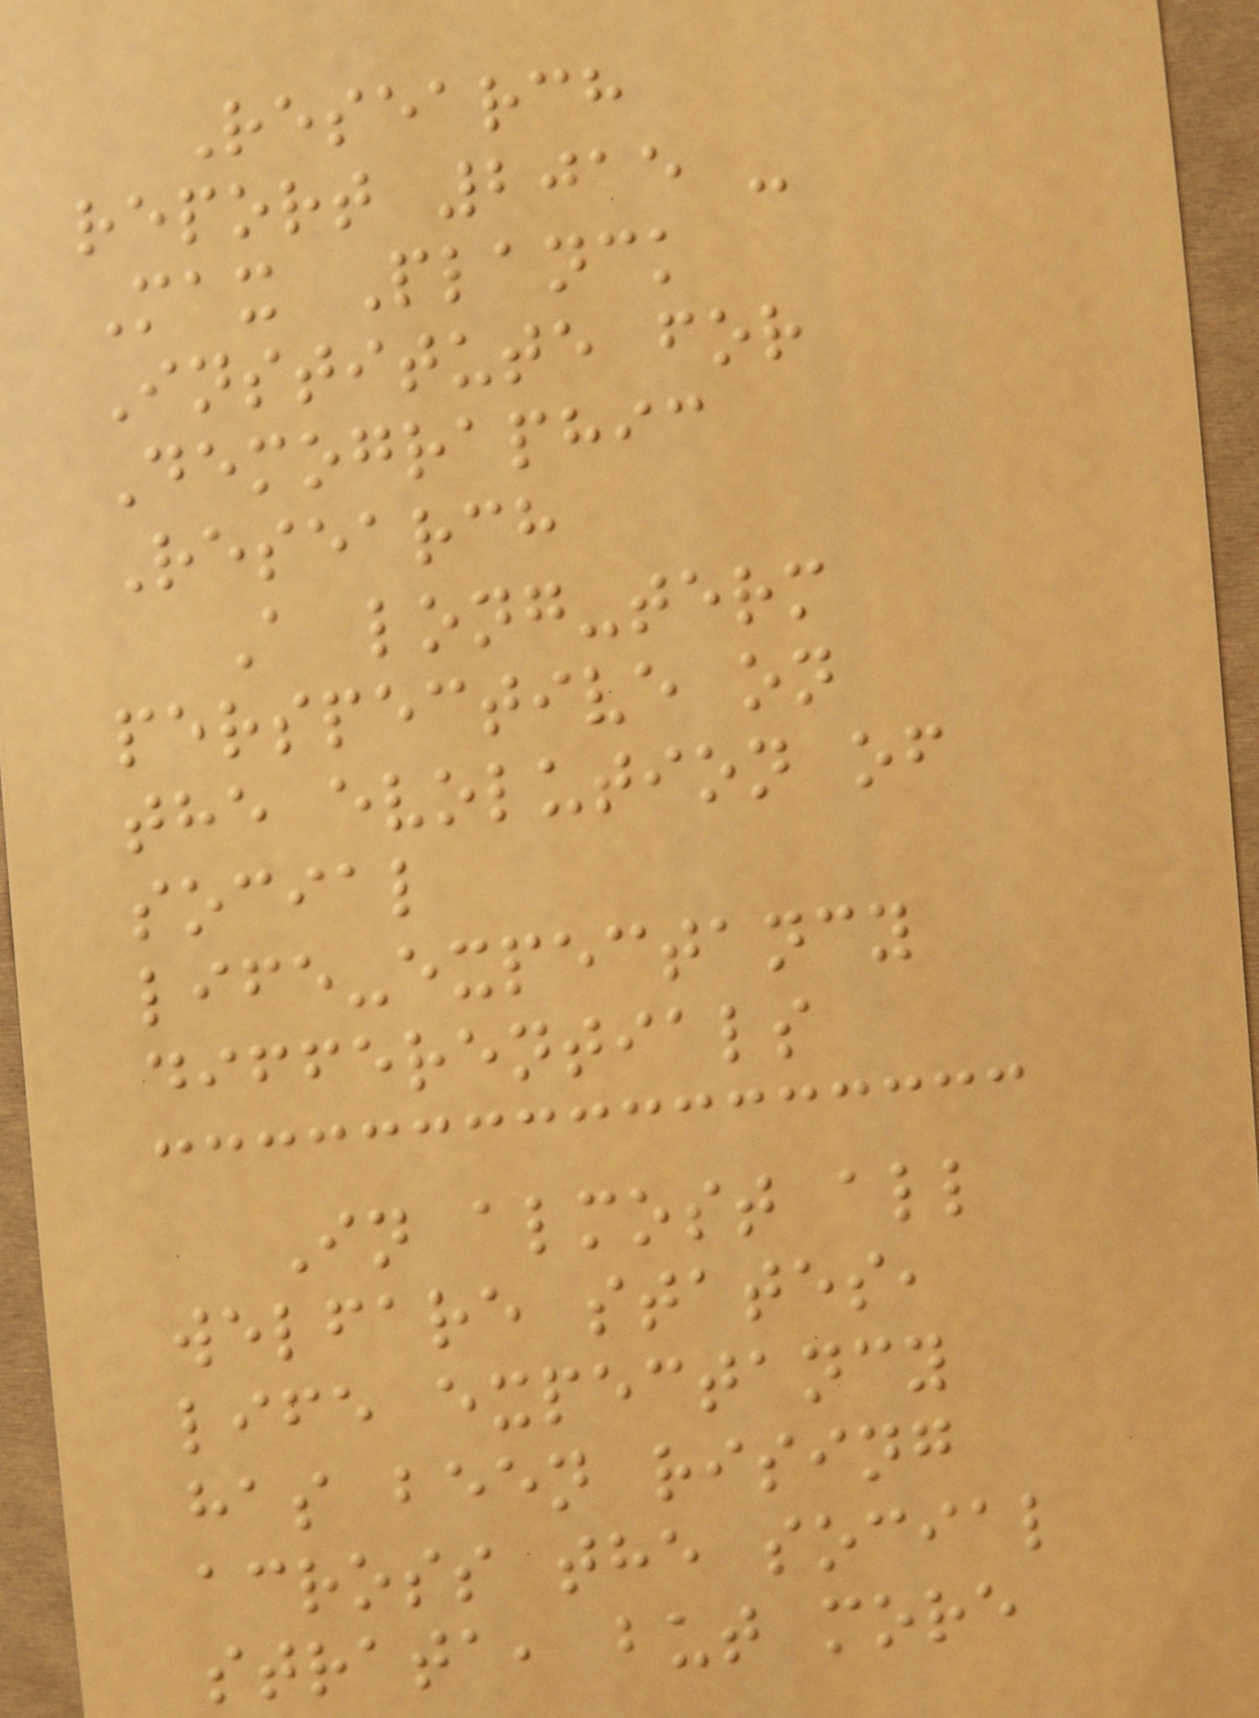Research
report 2015 -
Max Planck
Institute for
Demographic
Research
A long-term
perspective on
the evolution of
social
life-expectancy
differentials
In almost all
welfare states,
life expectancy
has been rising
across the social
strata, but more
